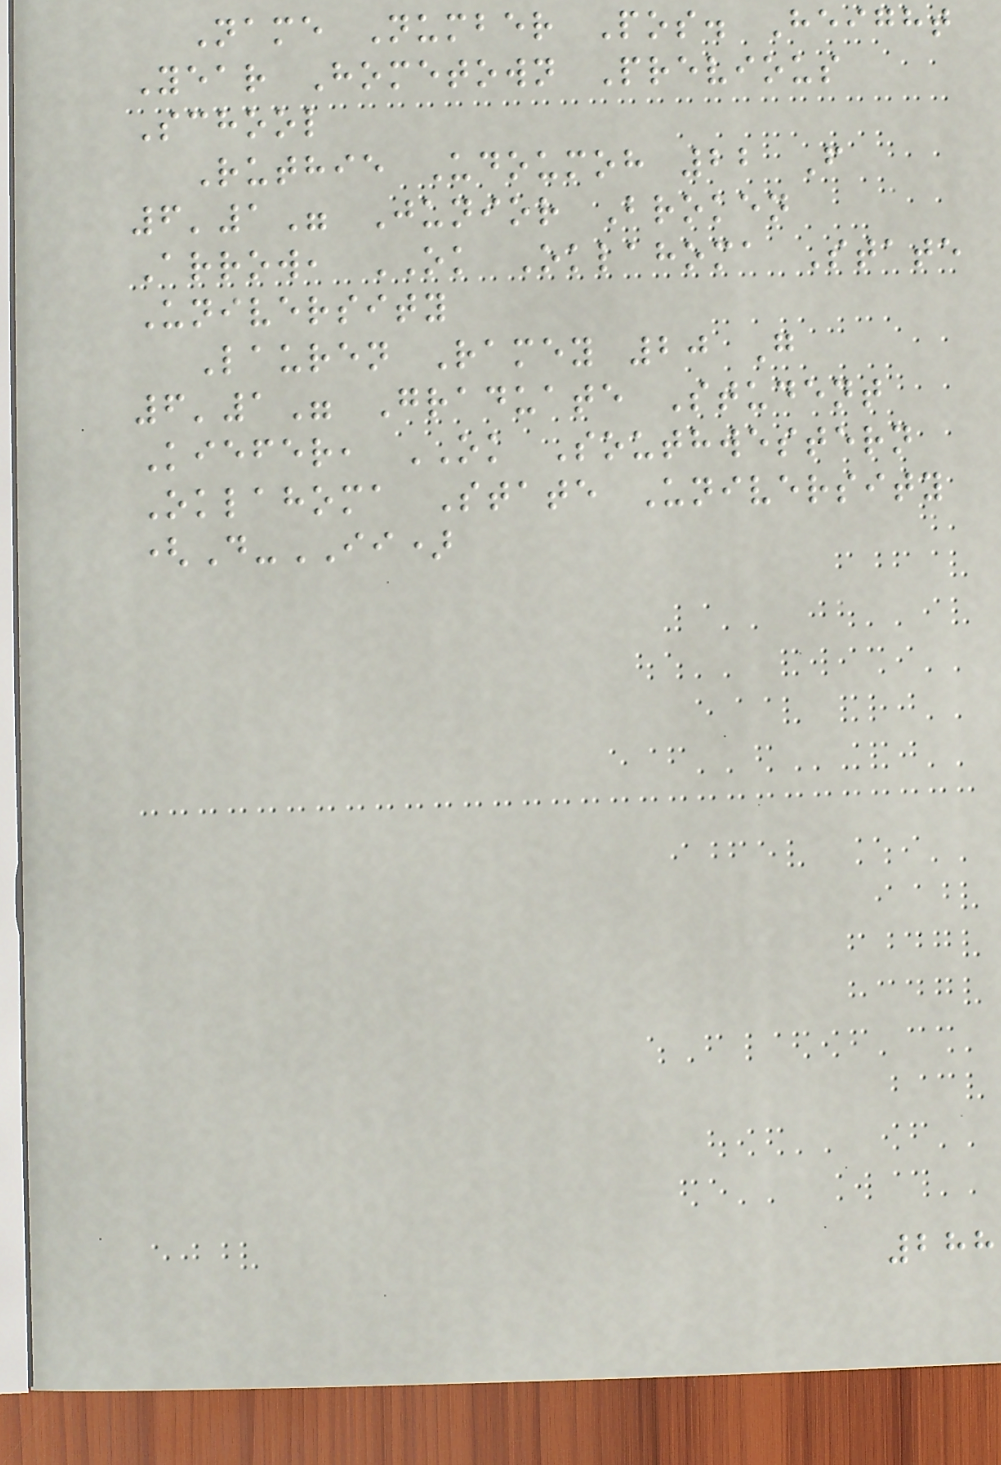Name Number Pos. Height
Year Hometown Previous
School
Ruthie Udoumoh 22 F
6'1" Junior Broken
Arrow, OK Oklahoma State
University
Lauren Ramey 20 G
6'1" Graduate Student
Kiefer, OK Southwestern
Oklahoma State University
(D-II)
288
